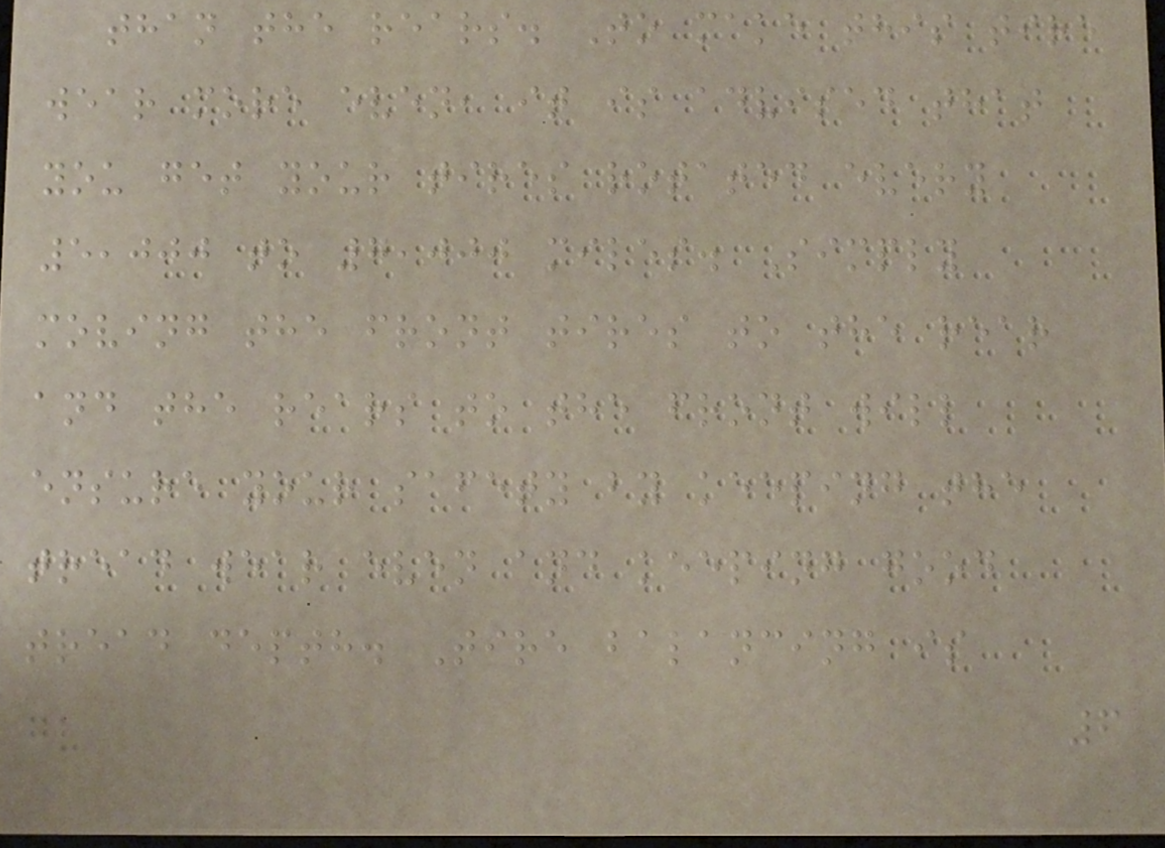than the rears. To make this tire
wear more even, it is advised that
you get your tires rotated every
5,000 to 7,000 miles. Simply
moving the front tires to the rear
and the rears to the front will
ensure your safety by keeping the
tread wear even and keeping good
tread depth. Tire balancing is
6
